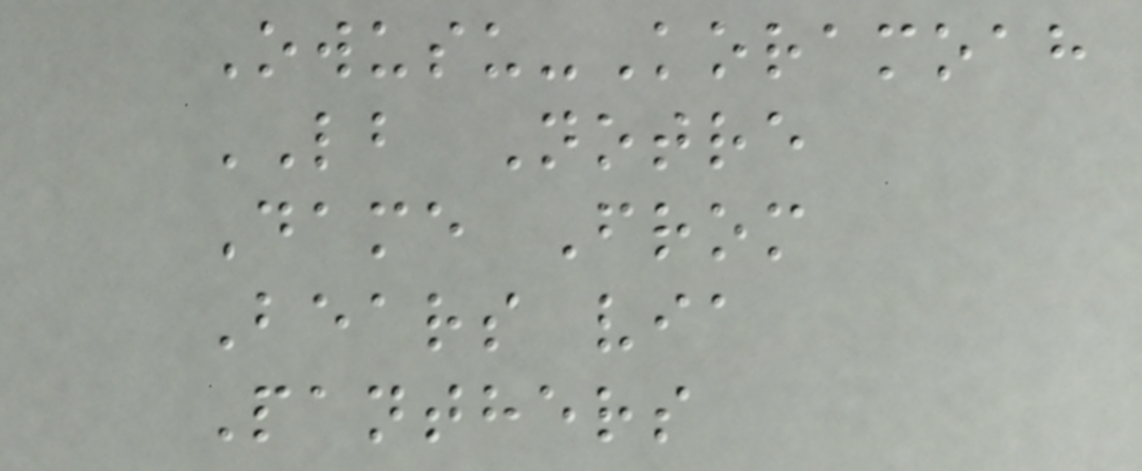Owusu-Koramoah
LB Notre
Dame From
Bears via
Panthers
